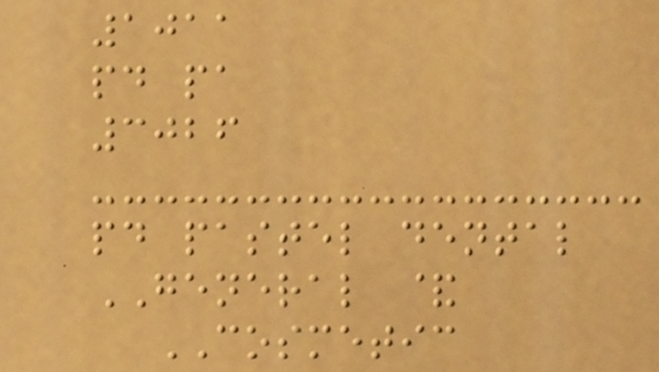1011
pd pa
3026
pd pastel dental
GENERAL &
COSMETIC
